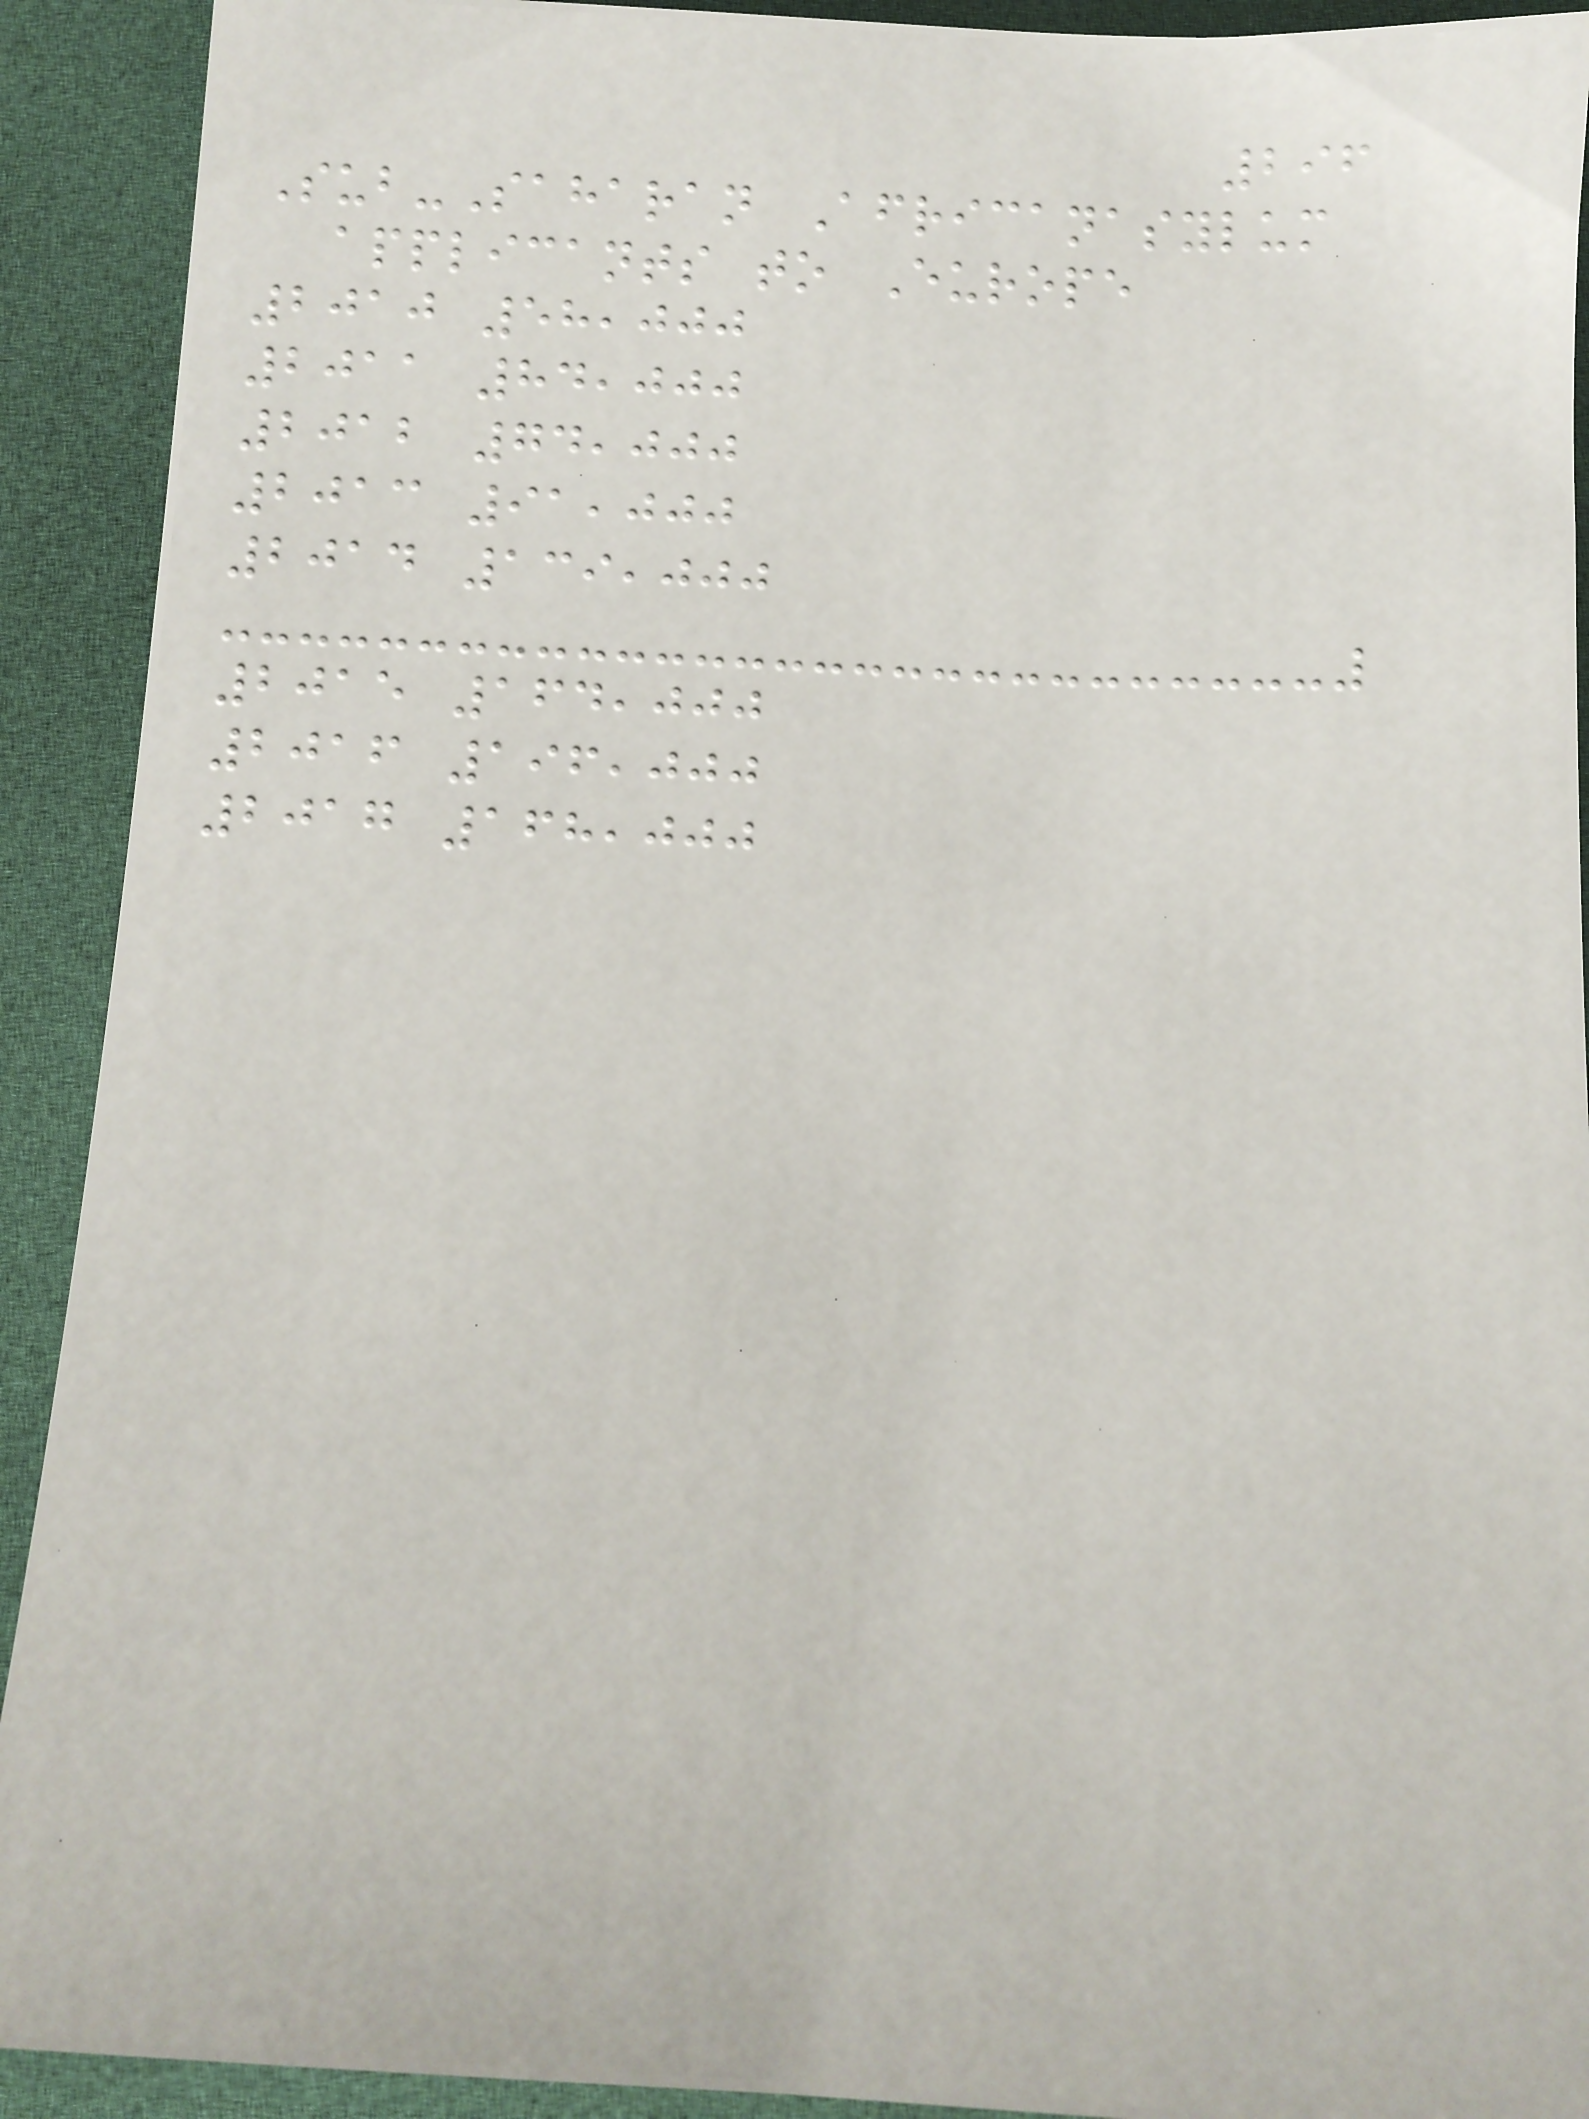296
Sub-Saharan Africanasylum
applicants to Europe
2010 58,000
2011 84,000
2012 74,000
2013 91,000
2014 139,000
2015 164,000
2016 196,000
2017 168,000
